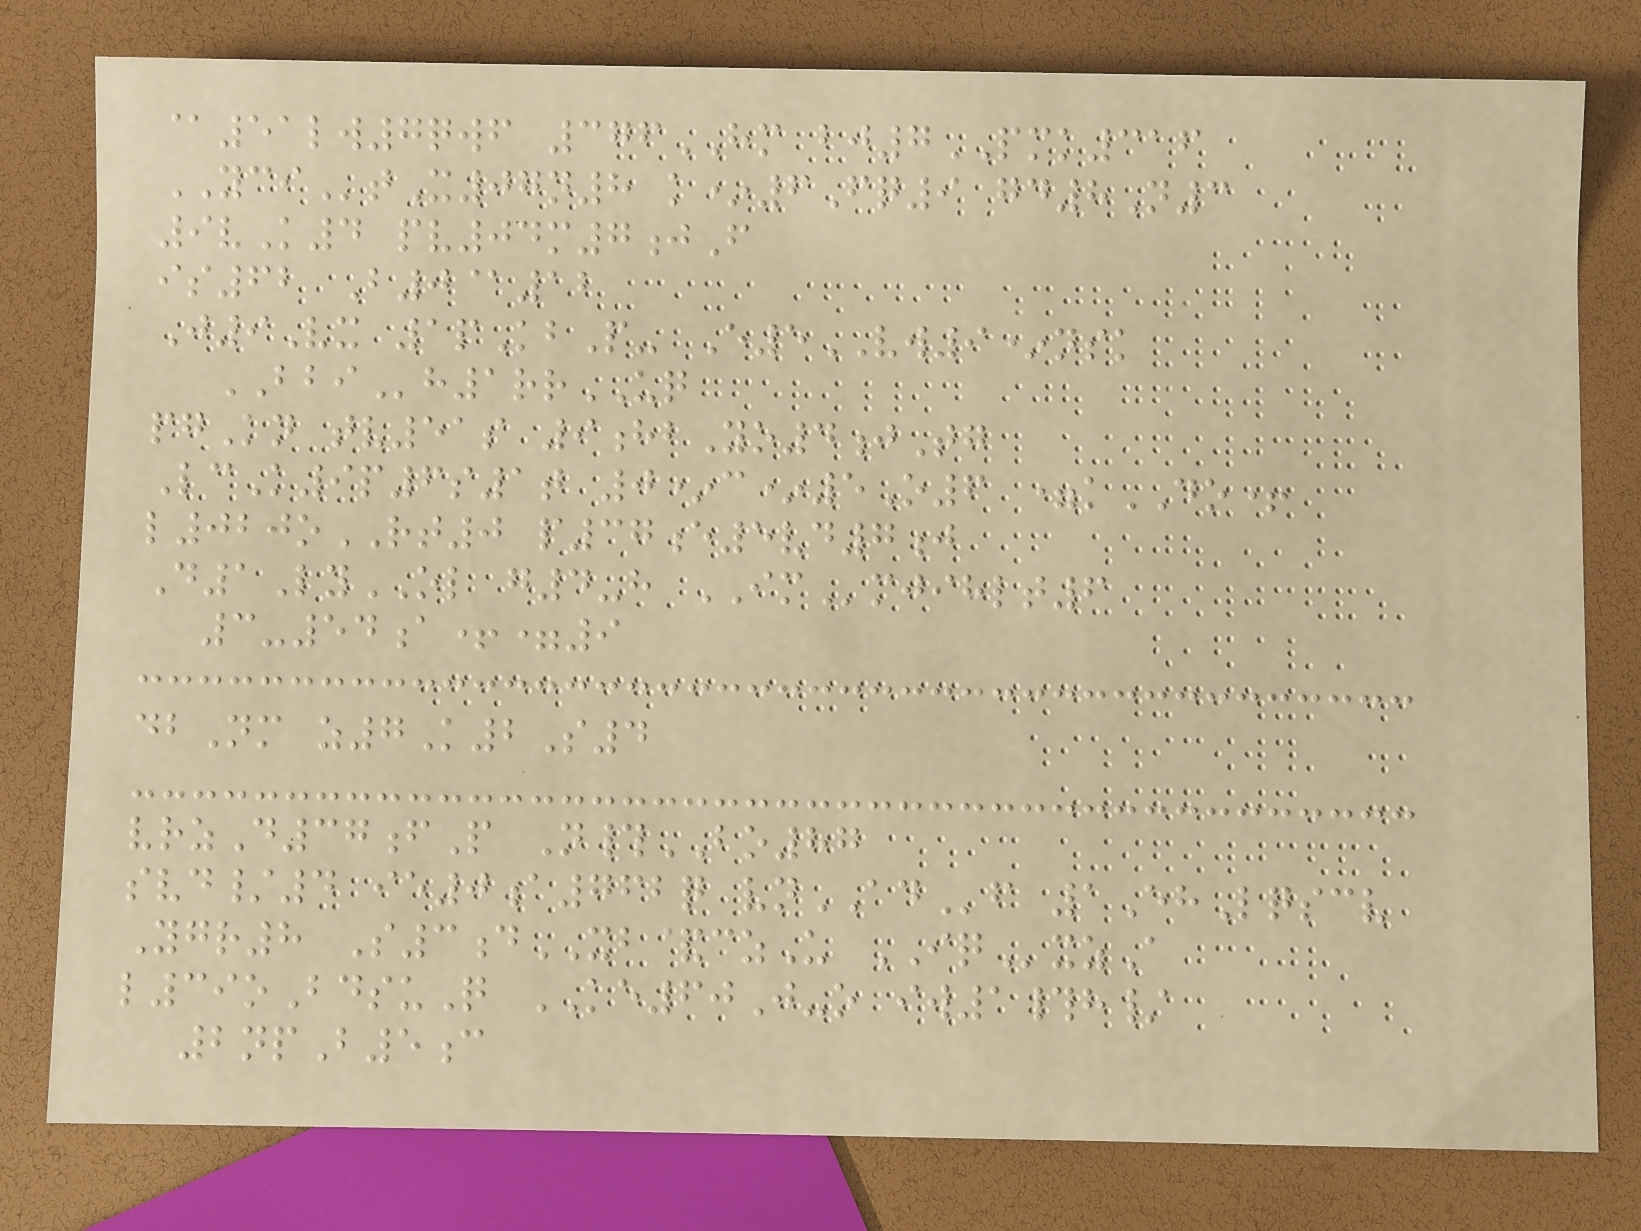@51lw7qwf 376HM bj7PMK316
YCItX07n8 k*6Fq9 gd8N3
9vK4 pv04m7jF
is62 B0@12
J9Vx 1pKbP- E5VW9*nsk
BBIh1rrUQ
pgKn tv51s 9hbYo4jTg
LcK9p6s1t 0*c*5O6 =kDO+
l020oRT0 p37e5vd7j
D1LyOL g4-h IMmjihlt6
3-54a+=9
dbNm z7K2S4
vrzD37fP N#BO87
svd/4 ie0a762q vnADf 1EhLqscv
Ygr8 S3dXB&czU IQxzA
l39oBdsuQ KE60J-o iw1#h/
2npB5c
